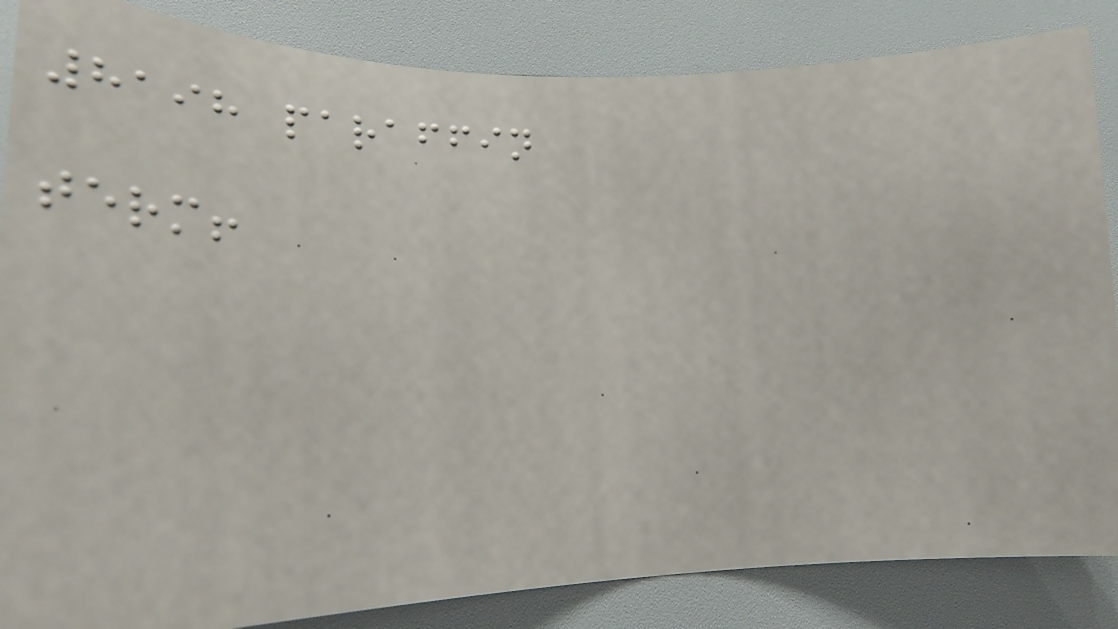8198 paraffin
term!
